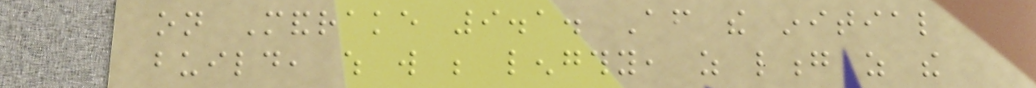on Mandrake 9.1. After the initial
build, which will be lengthy, as long as the
